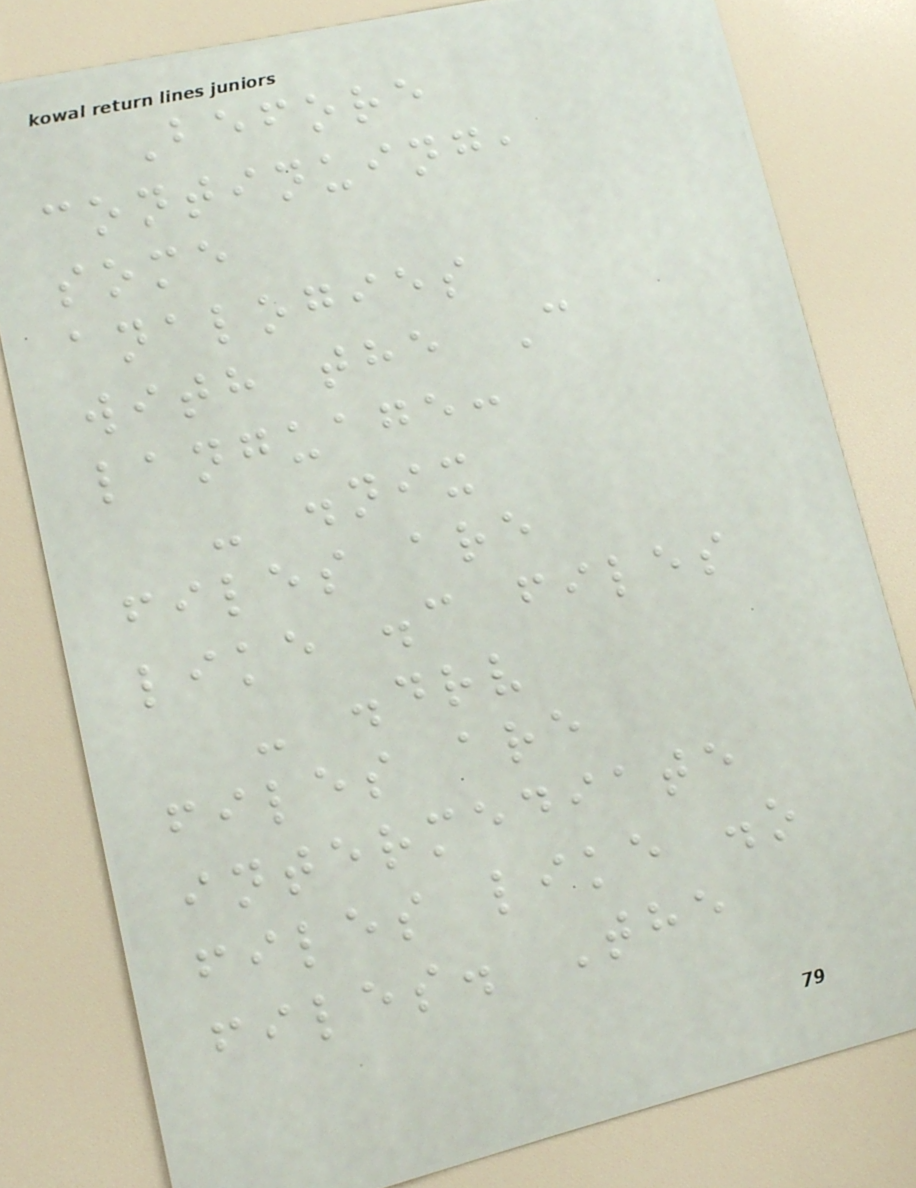Before
continuing,
some
analogies
with the C
language:
- .nix
files are
like .c files
- .drv
files are
intermediate
files like .o
files. The
